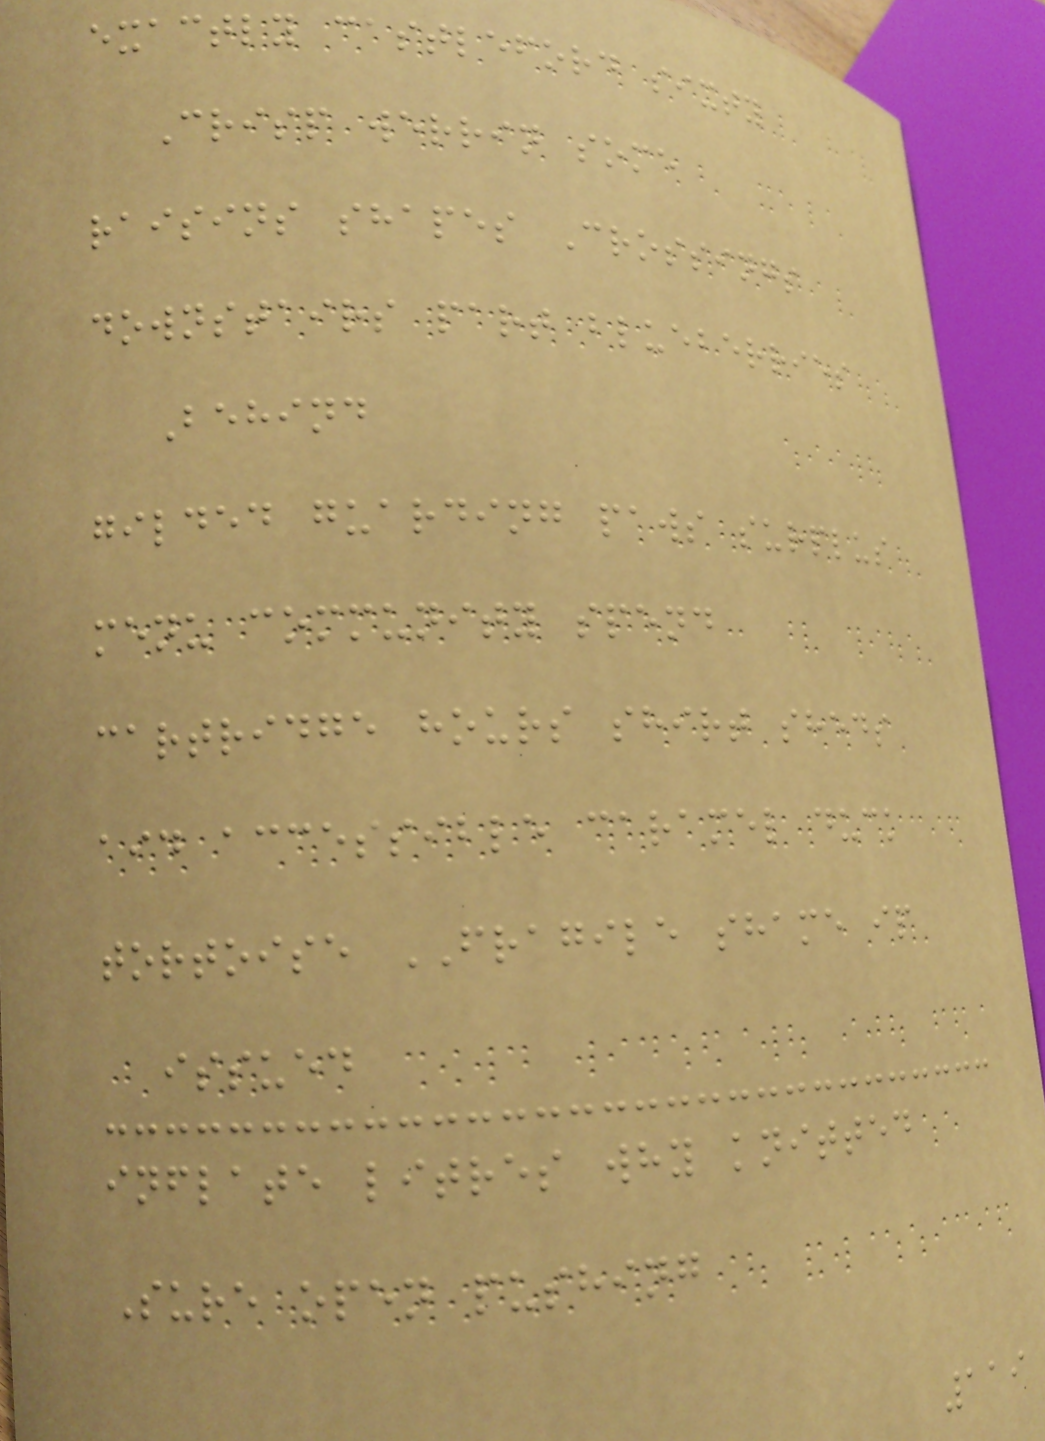exactly castleford sixty
Crisp werrin some
raisins shapes Crossings
downstairs part blueberries
Behind
gilded guarding paws surplus
menu community spend
cartridge hours shirt sheds
aid accessible caramel duck
tortoise FRAGILE shame ip
issued
inflate litres why knitted
Sure open pushing
119
